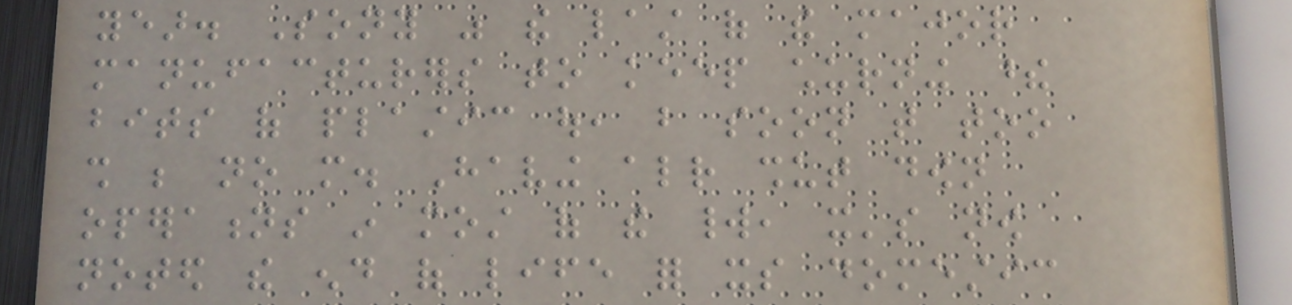year. Sony was the last of the major
manufacturers to keep churning these
bits of plastic out, but soon that too
shall be no more. Having already shut down
operations in most of the world, it's now
noted the end of life for its domestic
